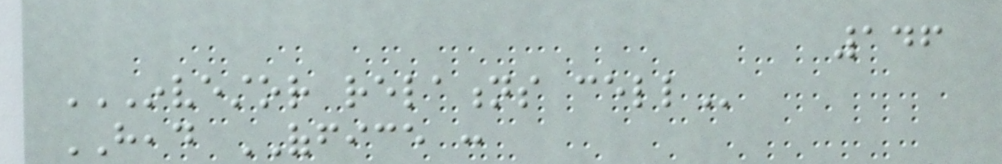146
INVESTOR RELATIONS CELL
HEAD OFFICE :
